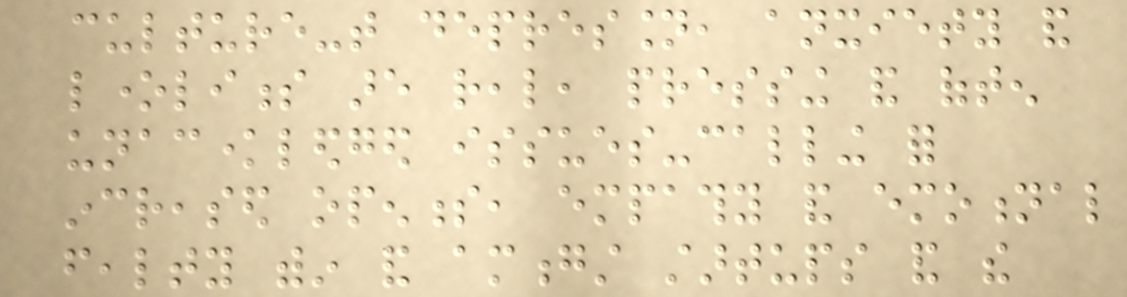culture-that depression, anxiety and
loneliness are real, pressing and often
unacknowledged issues-calling for
increased openness, empathy and emotional
fealty within and amongst startups and the
